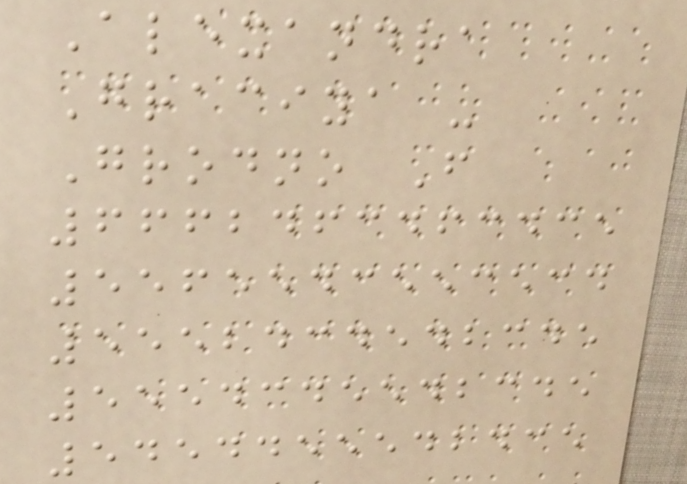Alexandra
Graciya -
Grodno F
6662463463435
5565543553534
5552434542345
5554345542345
5454455542435
